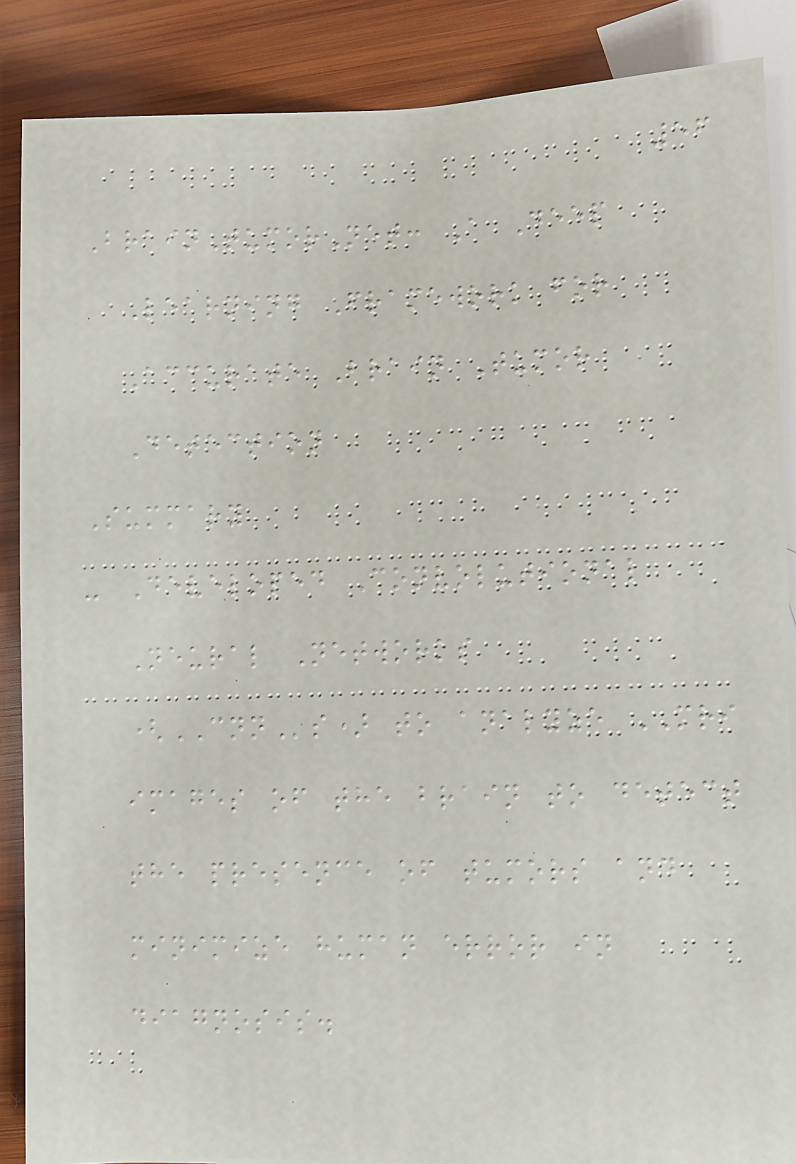56
BrainTumorNet: A Deep
Learning Framework for
Accurate Brain Tumor
Detection
Summary
- Developed Convolutional
Neural Networks
(CNNs) to analyze MRI
images of the brain to detect
the presence of tumors and
minimize human error in
diagnosis.
